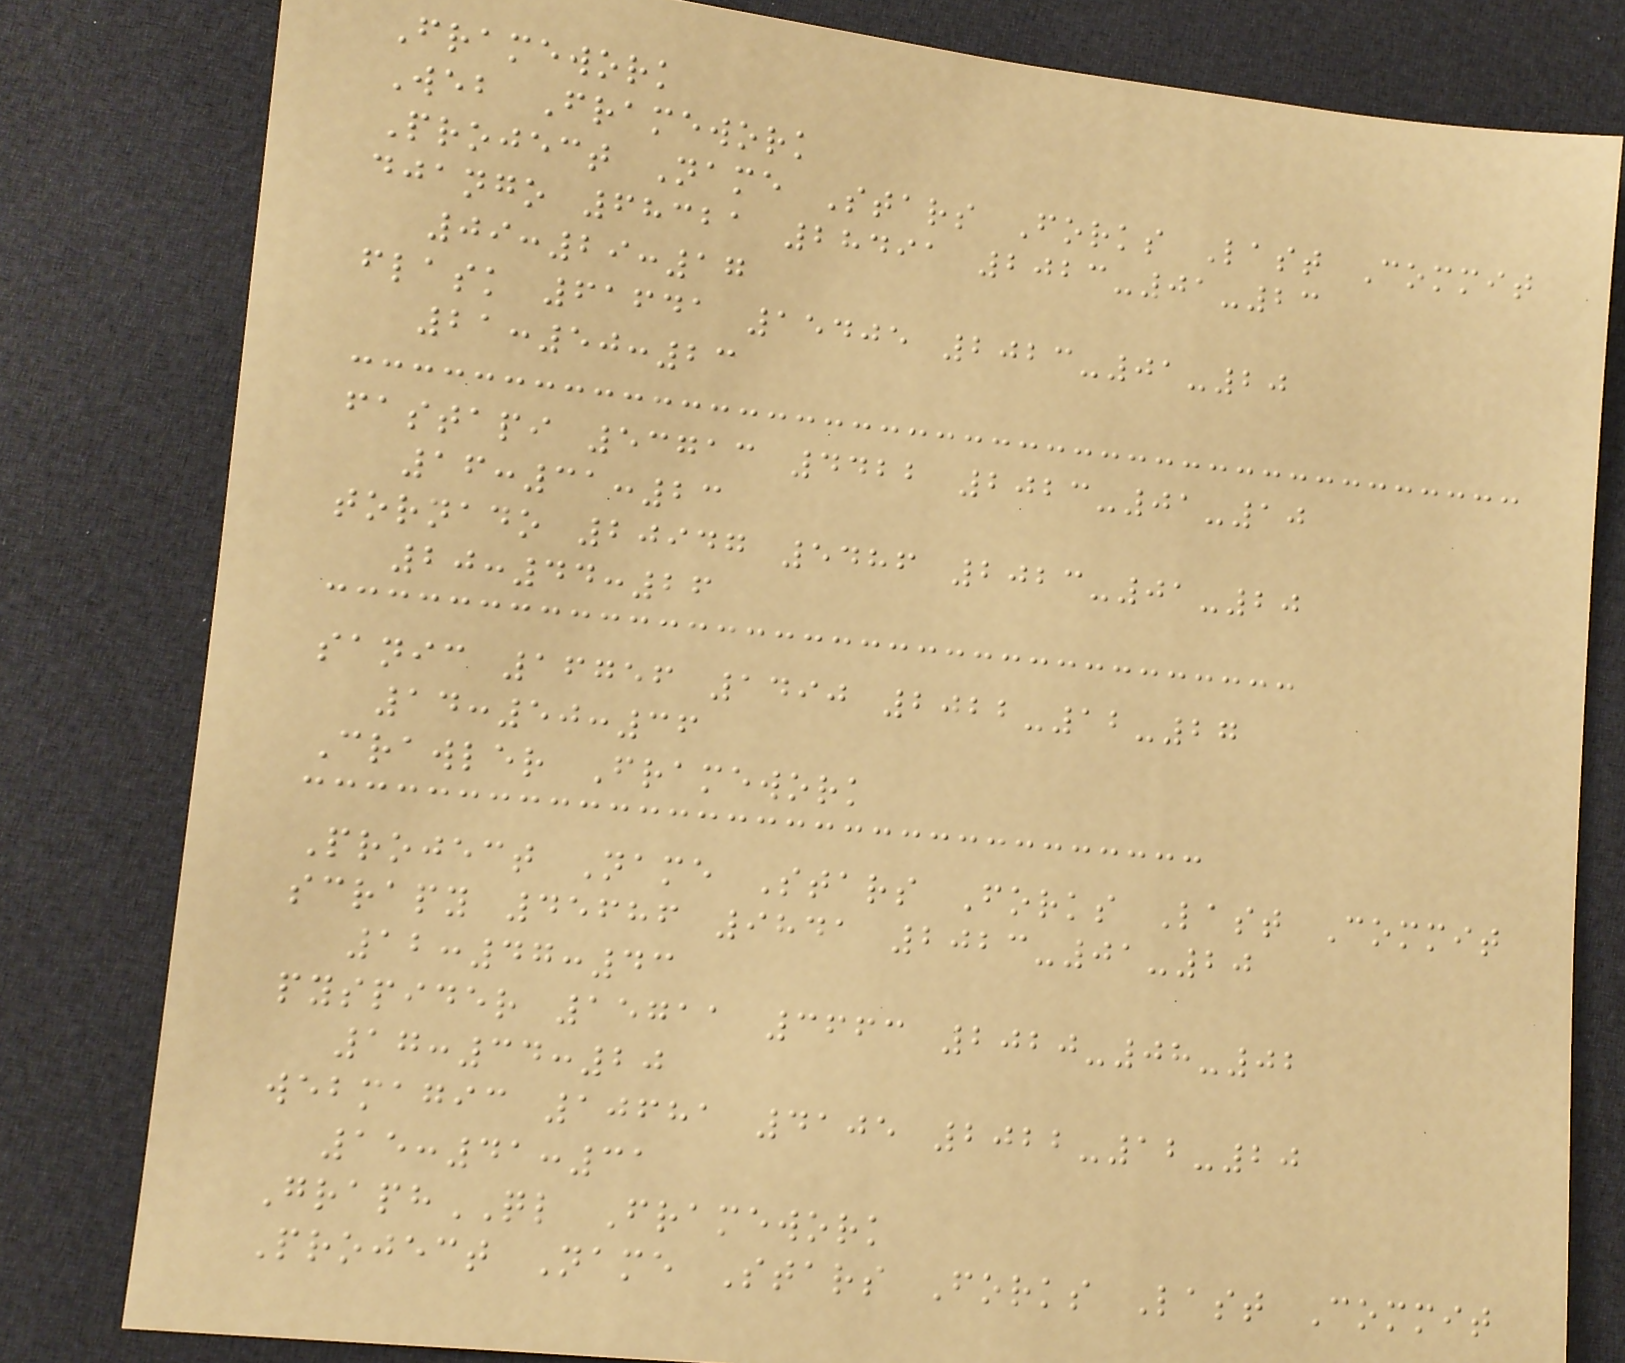Framework
Web Framework
Project Name Stars Forks Last Commit
django 68321 28491 2023-01-23
09:29:17
flask 61641 15405 2023-01-20
21:50:23
fastapi 53713 4422 2023-01-10
16:31:23
tornado 20947 5486 2023-01-20
20:44:26
sanic 16756 1490 2022-12-27
14:50:36
Crawler Framework
Project Name Stars Forks Last Commit
scrapy 45686 9841 2023-01-20
12:47:43
pyspider 15711 3663 2020-08-02
17:34:20
webmagic 10681 4105 2022-12-20
15:41:31
GraphQL Framework
Project Name Stars Forks Last Commit
